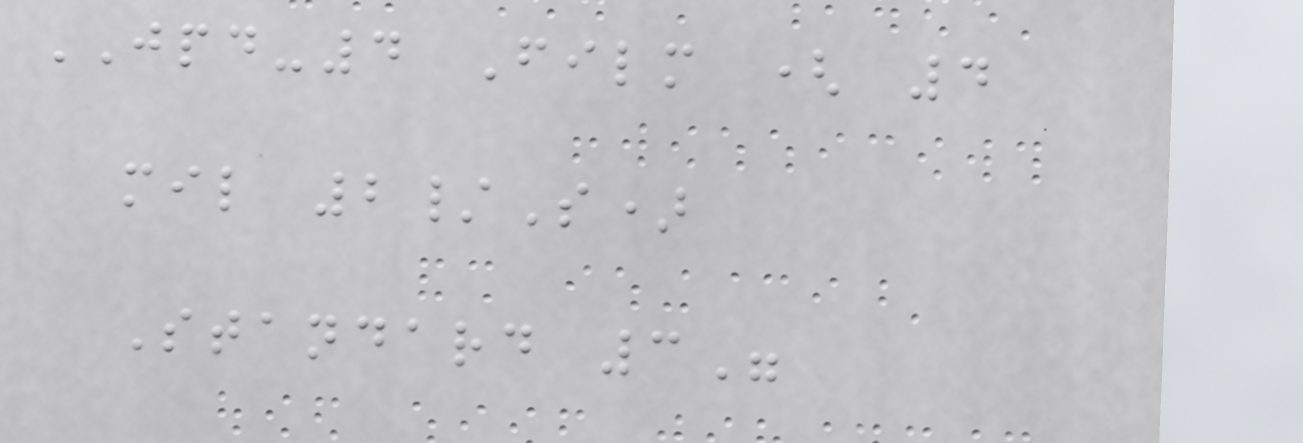JPD-4 Film ( 4
mil 2/S)
Standard 3"
